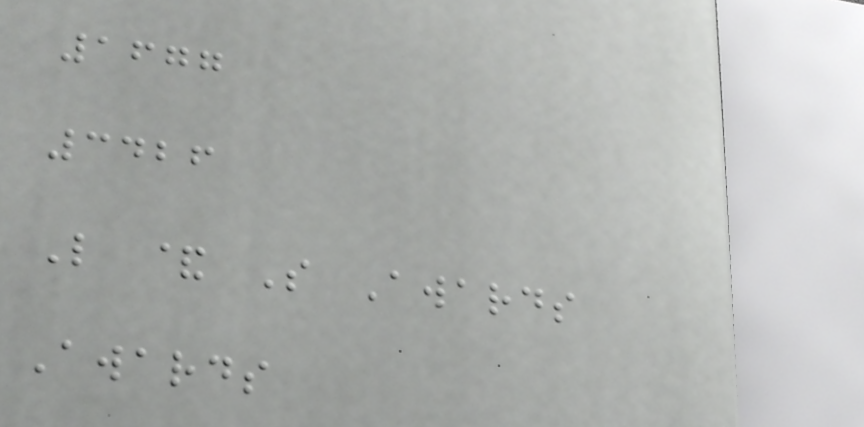1677
3426
L & S Awards
Awards
